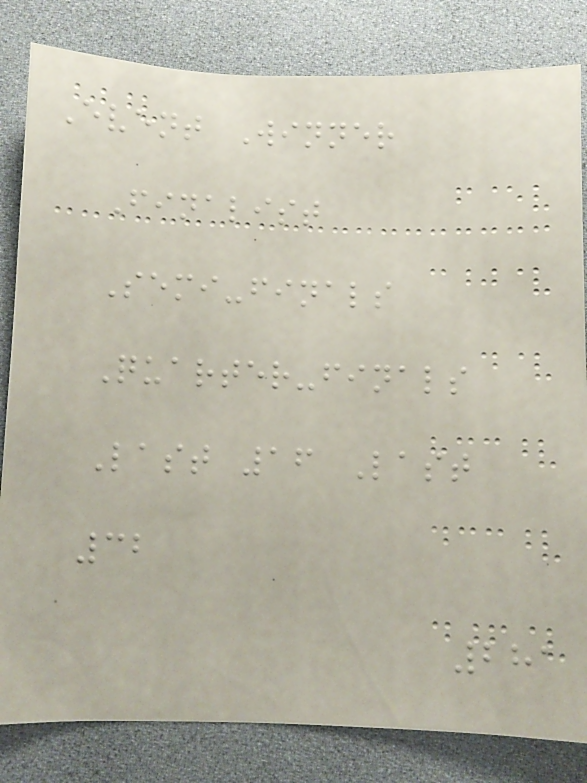Event Winner
Finalist
Semi-finals
Quarter-finals
Last 16 Last
32
281
